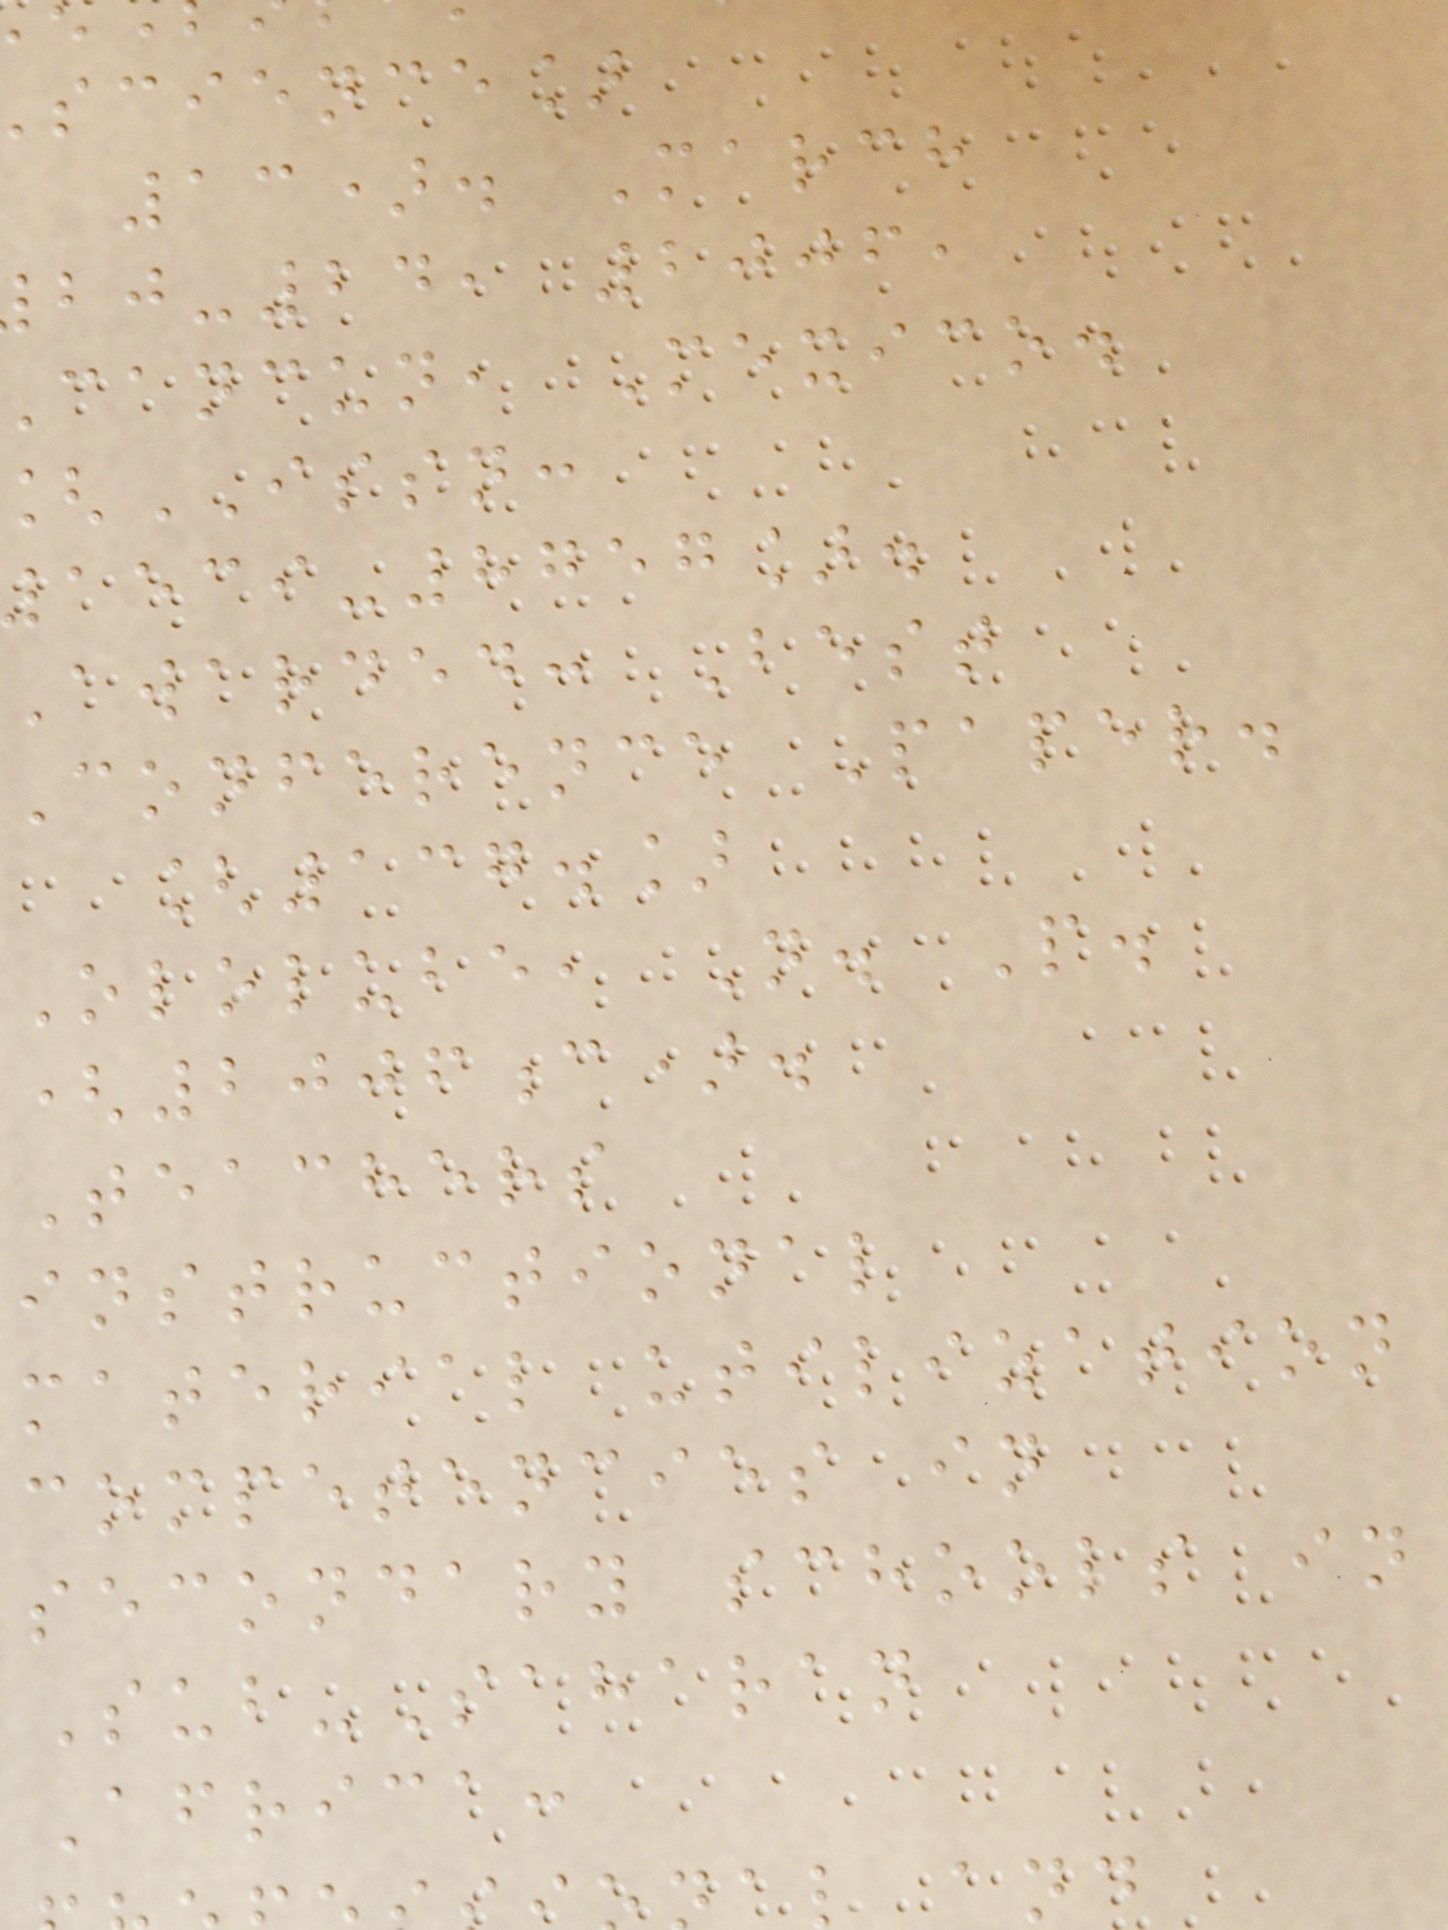science]
13). March
-24, 2006,
cancun, Mexico.
ISSN:
-8757].
awarded: Best
Conference Paper.
[137.]
Ololube, N. P.
(2006c).
Teachers
instructional
material utilization
competencies in
secondary schools in
Sub-Saharan
Africa:
